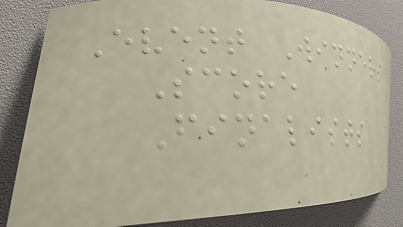Event Winners
Score
Finalists
